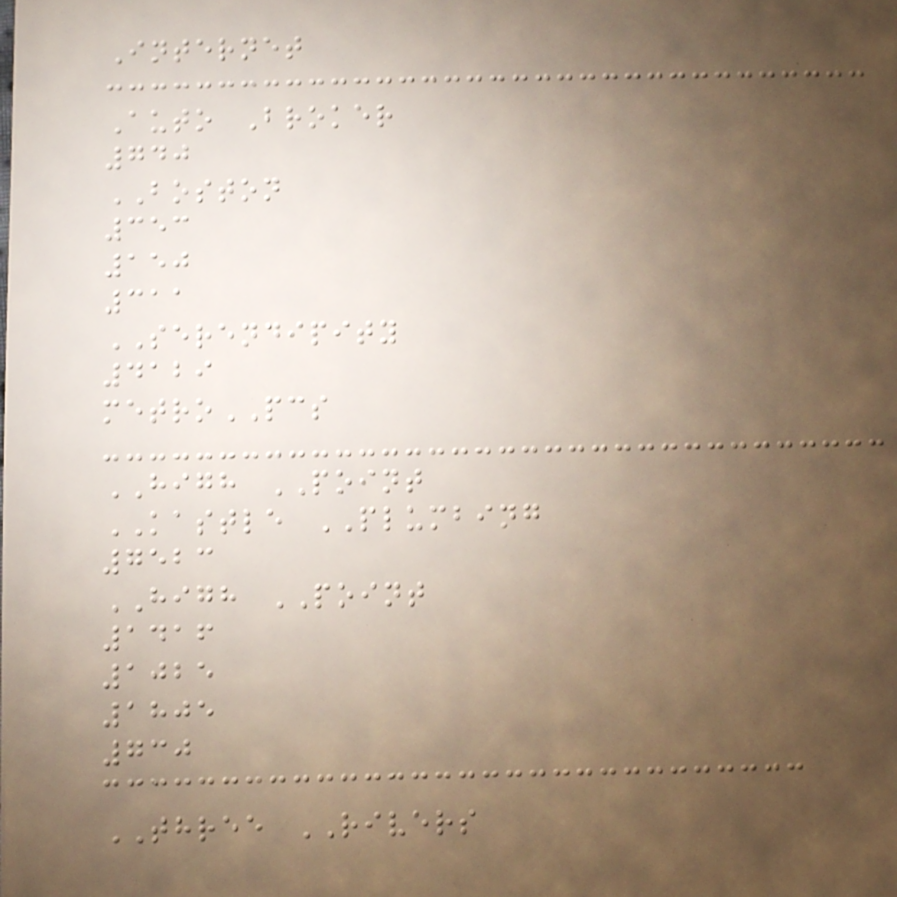Internet
Auto Broker
740
BOSTON
353
150
311
SERENDIPITY
4129
metroPCS
HIGH POINT
KASTLE PLUMBING
7523
HIGH POINT
1416
1025
1805
730
THREE RIVERS
